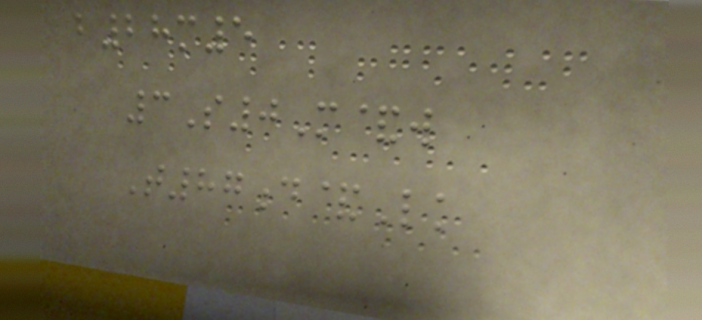b28m5
3S0M&w
T87d&Lk
